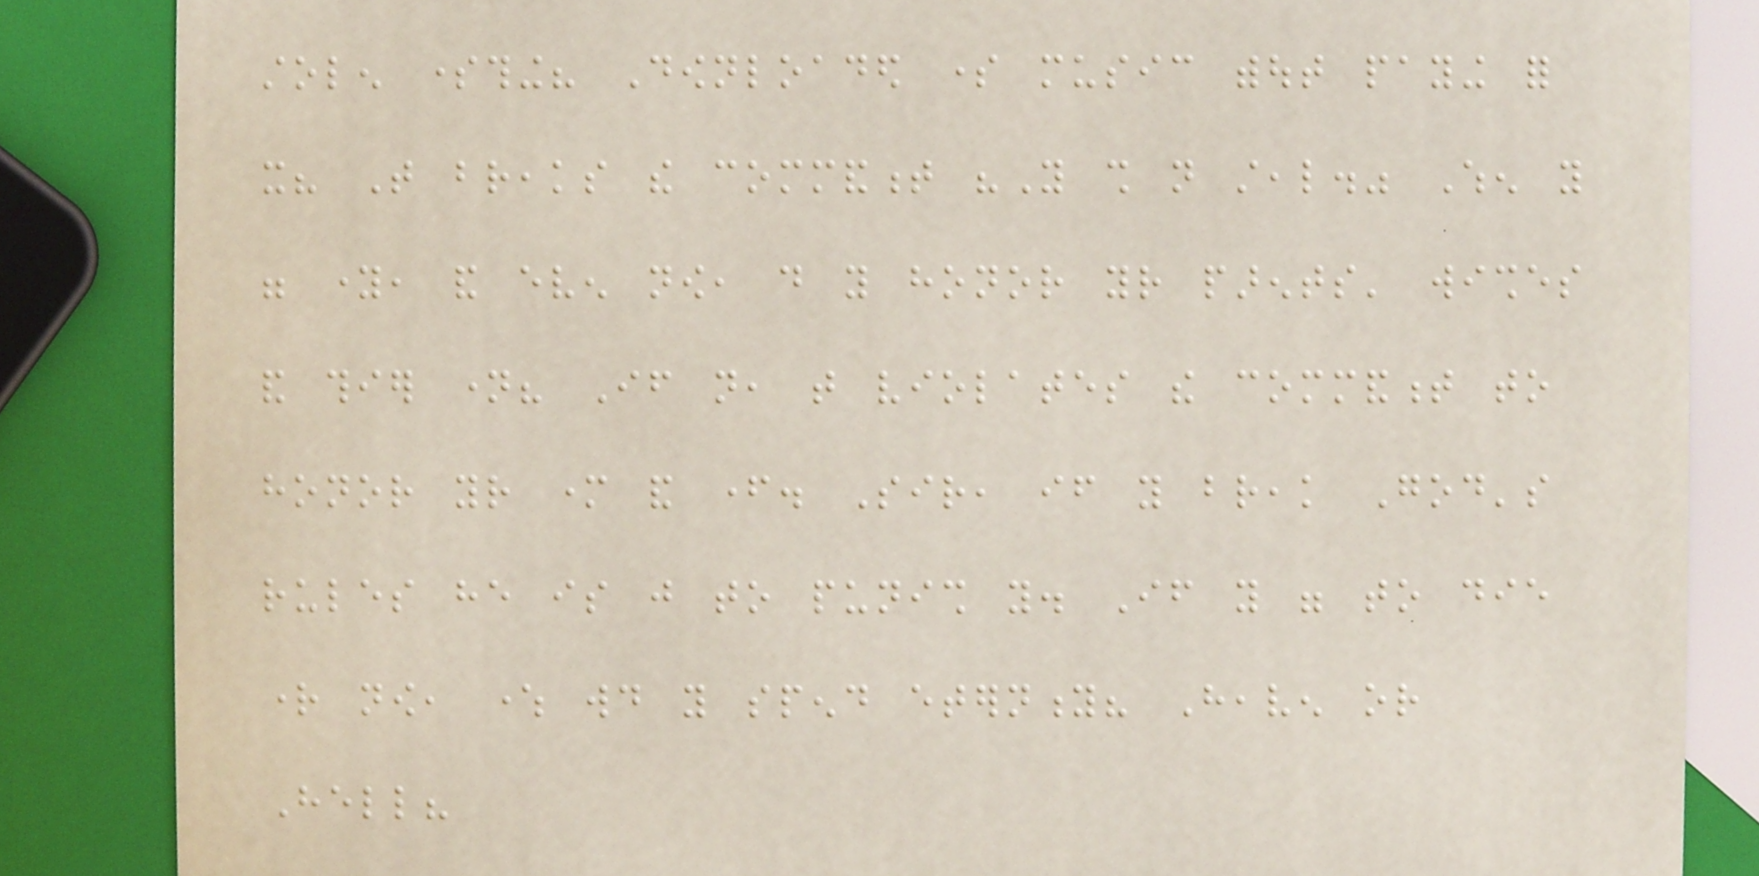stolen something? Downloaded some music without paying for
it? That breaks the commandment "You shall not steal." When you
were young, and even now, do you honor your parents' wishes
and thier name? If not, that violates the commandment to
honor your mother and father. Sir, if you break God's
rules he is just to punish you. If you were to die
right now, where would you spend eternity? Heaven or
Hell?
